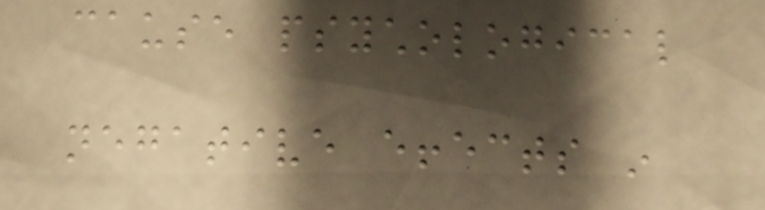cause psychological
negative effects in
